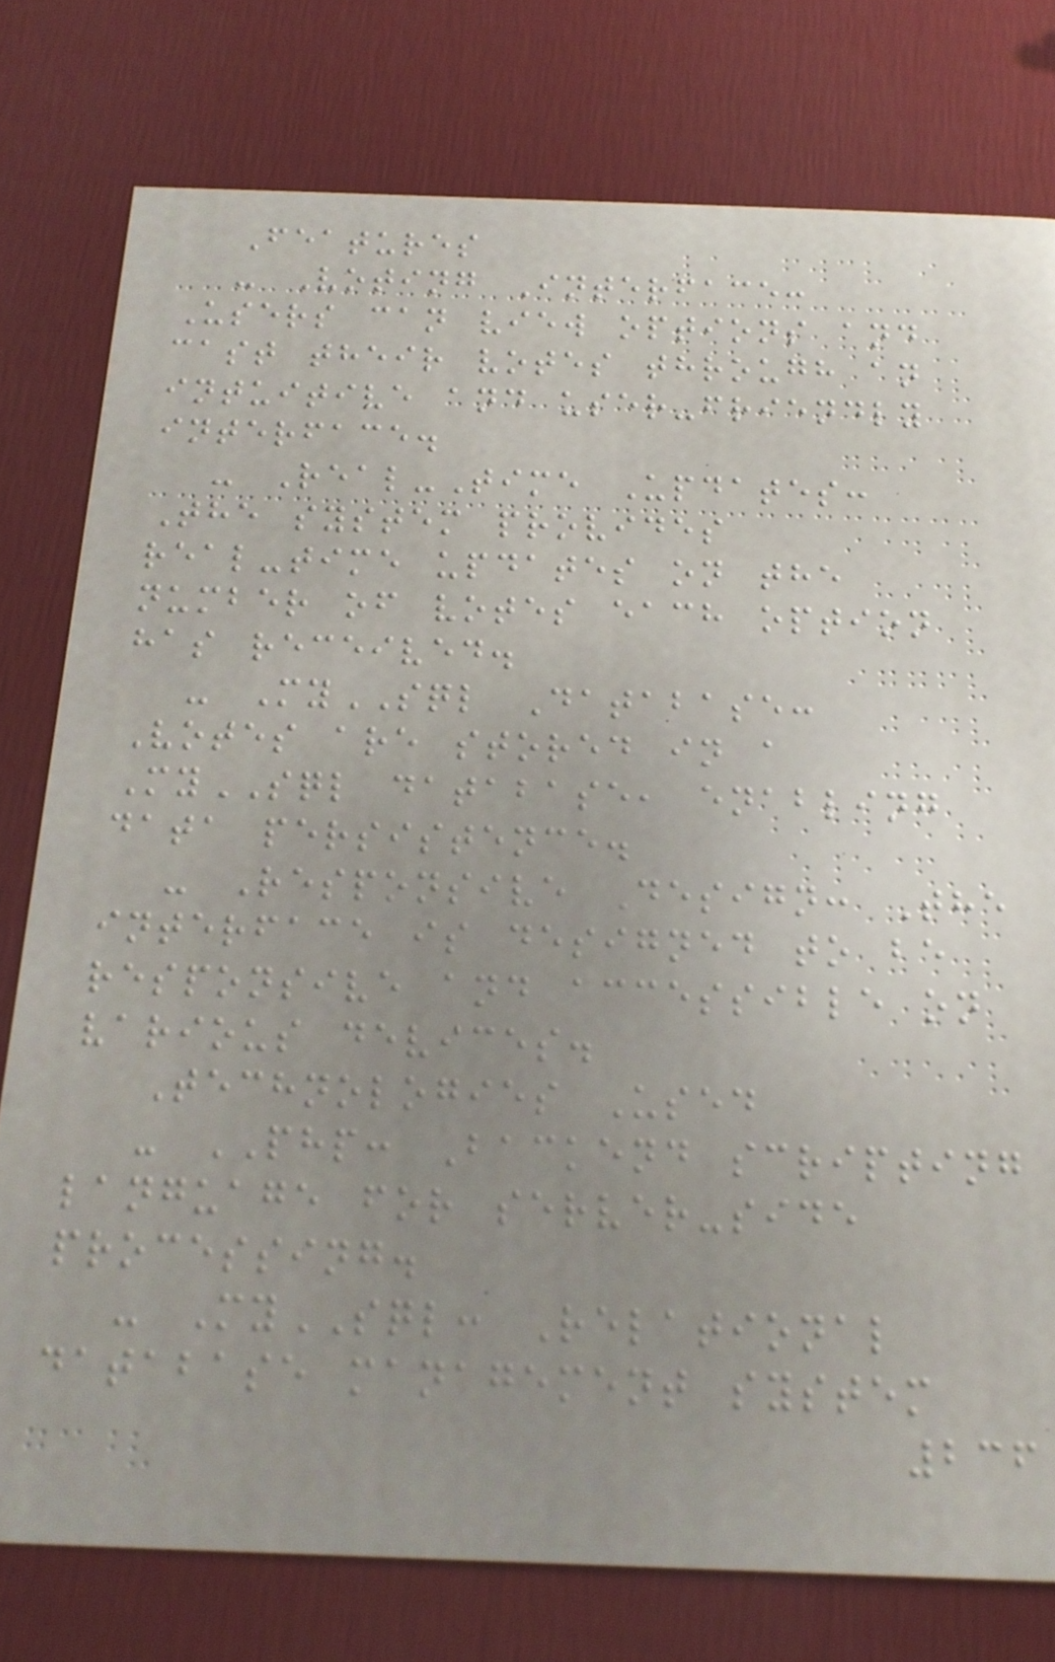Features
- Voting Interface:
Users can view options and
cast their votes through an
intuitive and user-friendly
interface.
- Real-Time Updates:
The system provides
real-time updates on the
number of votes each option
has received.
- MySQL Database:
Votes are stored in a
MySQL database, enabling
data persistence.
- Responsive Design: The
interface is designed to be
responsive and accessible on
various devices.
Technologies Used
- PHP: Backend scripting
language for server-side
processing.
- MySQL: Relational
database management system
236
